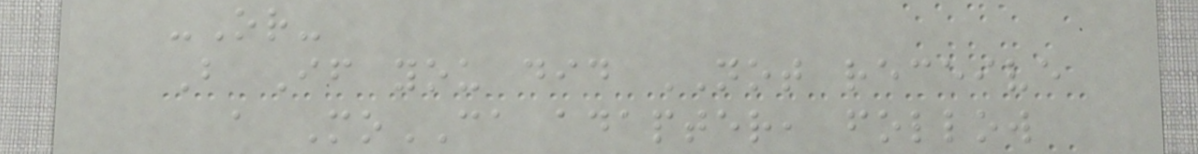-Or-
B If you did NOT receive
a MoCA adapter, follow
